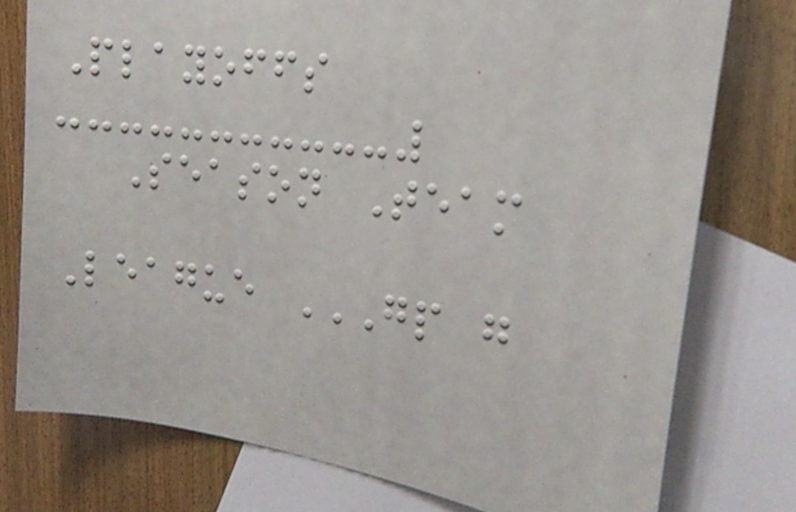Playoffs
Season Team
League GP G
